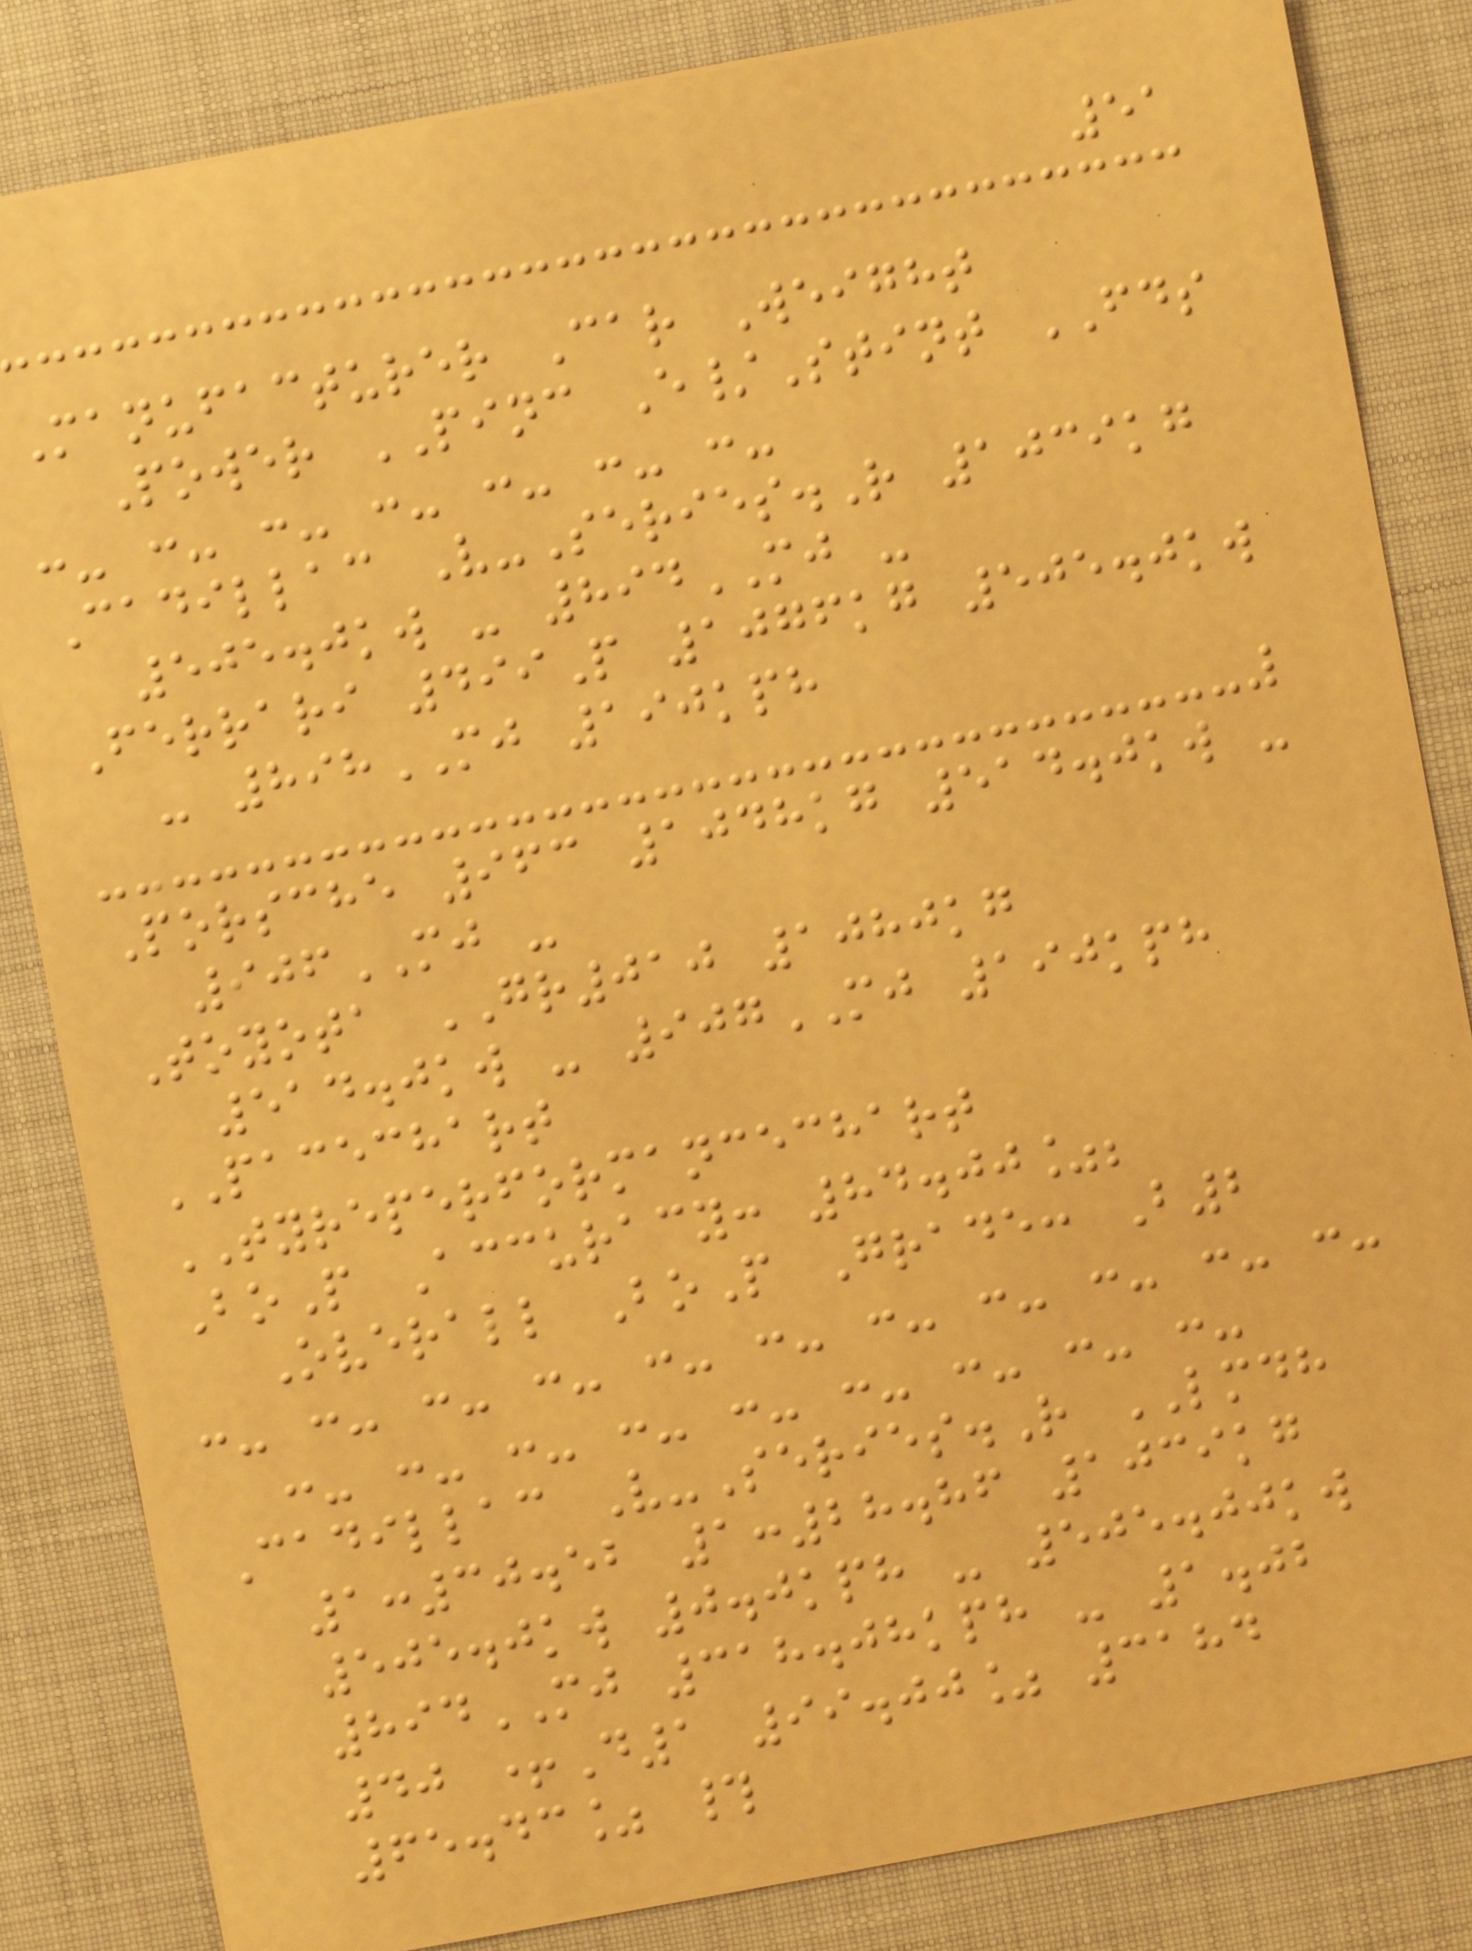51
Manufacturer Car Weight
Power PINC E/Stint FDS
:- :- :- :- :- :- :-
Cadillac V-Series.R 1039kg
505.0kw - 894MJ -
Ferrari 499P 1076kg 505.0kw
- 898MJ 190kph
Porsche 963 1048kg 514.0kw -
906MJ -
Toyota GR010 1080kg
514.0kw - 907MJ 190kph
PACECHART
TYREPERFORMANCECHART
BoP Accuracy: 84.00%;
Overall BoP Grade: B2
:- :- :- :- :- :- :- :- :- :- :-
:- :- :- :- :- :- :- :- :-
Cadillac V-Series.R LMDH
1:30.52 1:28.86 1039kg
505.0kw 0.0kph - 505.00kw
894MJ 318.08kph - 1.02
40 +D1 99.00% 3184
65.43% #
